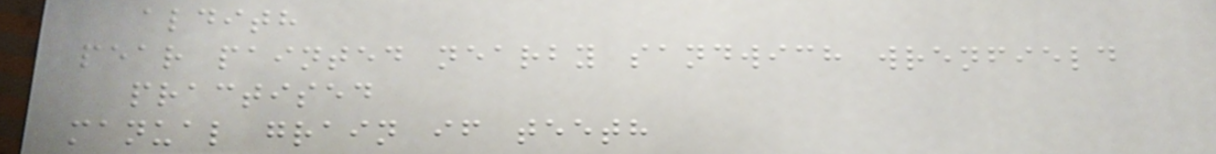aldith
pear painted nearby sandwich wrenfield
practised
manual grain if teeth
